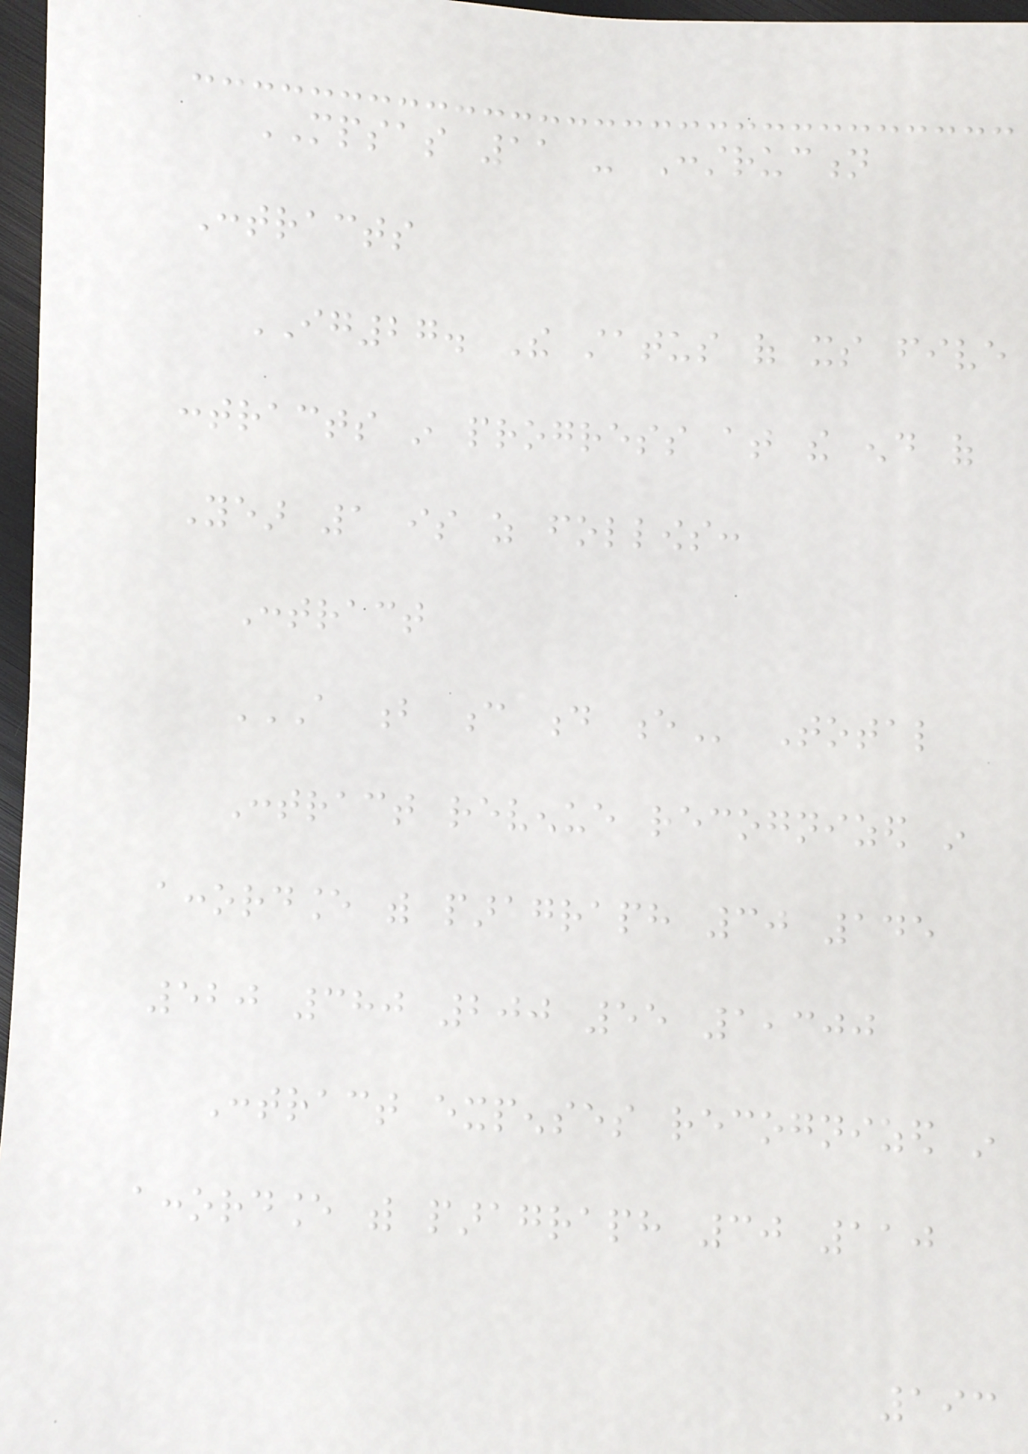MPSAS 11 - Construction
Contracts
IG27. The status of its five
contracts in progress at the end of
Year 1 is as follows:
Contract
A B C D E Total
Contract revenue recognized in
accordance with paragraph 30 145
520 380 200 55 1,300
Contract expenses recognized in
accordance with paragraph 30 110
193
